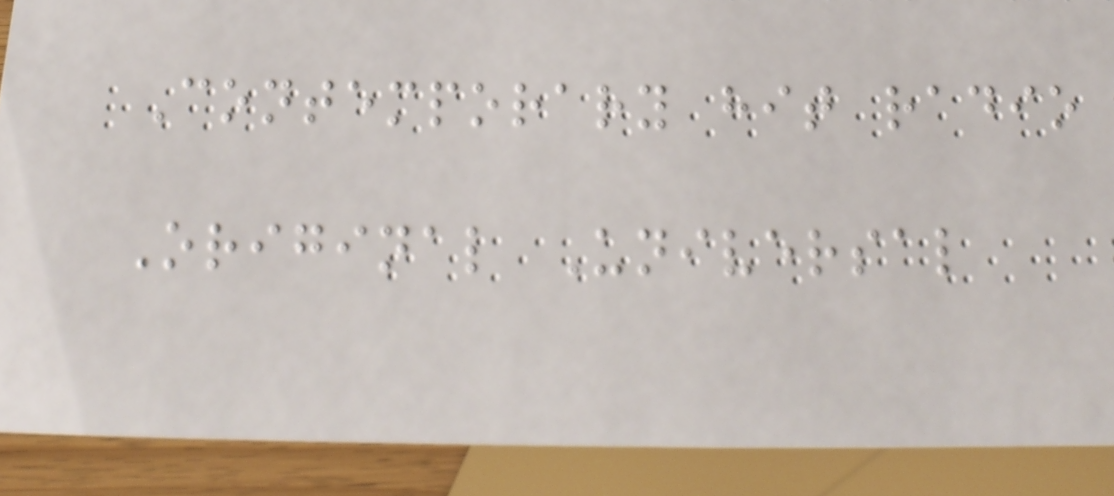Contemporary hit radio
Original Universal
